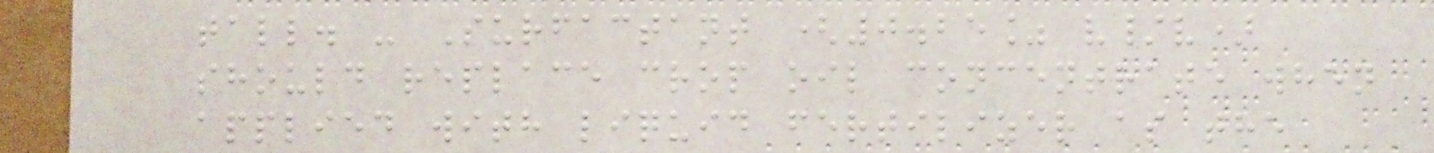tall. - Surfactant (0.25% v/v)
should replace crop oil concentrate when
applied with liquid fertilizer as the
